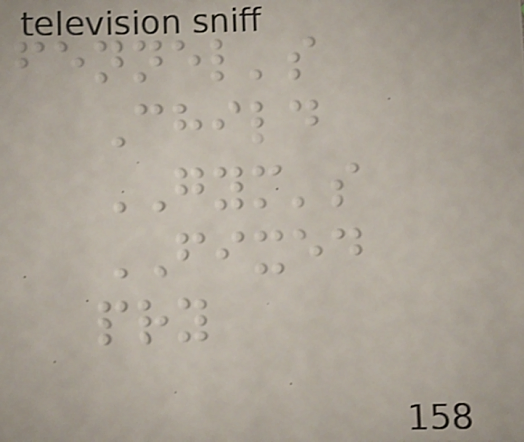fennel's
Child
GYM's
FIXED
pry
